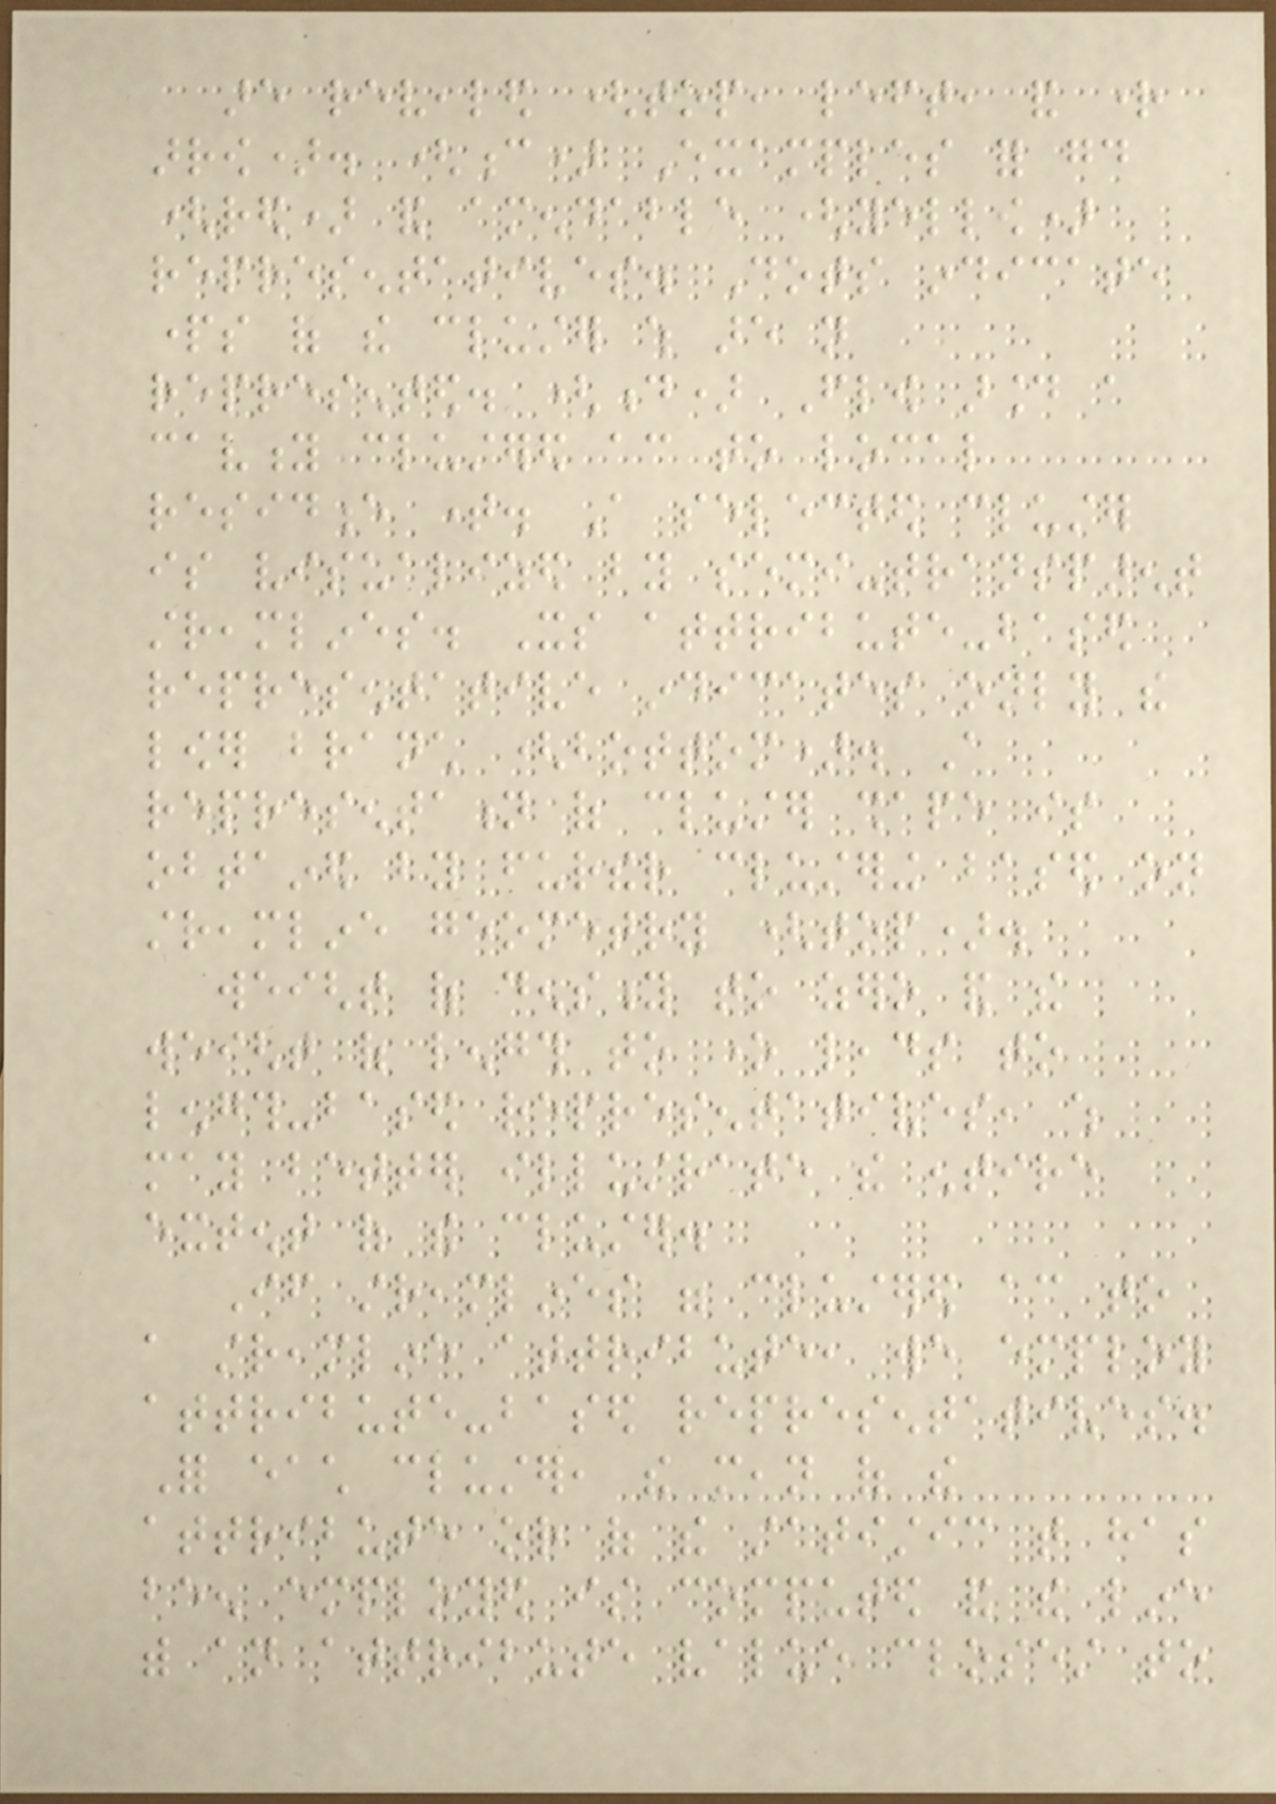are revealed (top, left, and right
arrow). (c) Examples for good
(red) and amendable (yellow)
representatives. Dots indicate
parts of the cluster which are not
represented. (d) Flow around a
cavity clustered according to local
residence time. A selected cluster
is visualized by semi-transparent
streamlines. Its attribute-based
representative indicates only the
lower branch (bottom). A
representation of cluster shape is
obtained by further clustering based on
streamline geometry (top).
weight of density to zero and the
weight of length to one leads to
length-based representatives, which
may better illustrate the entire
extent of the cluster.
If streamlines were clustered according to
a streamline attribute, we employ
attribute-based representatives.
For each cluster, the mean of the
attribute or of the statistic that has
been employed is computed and the line
with an attribute value closest to
